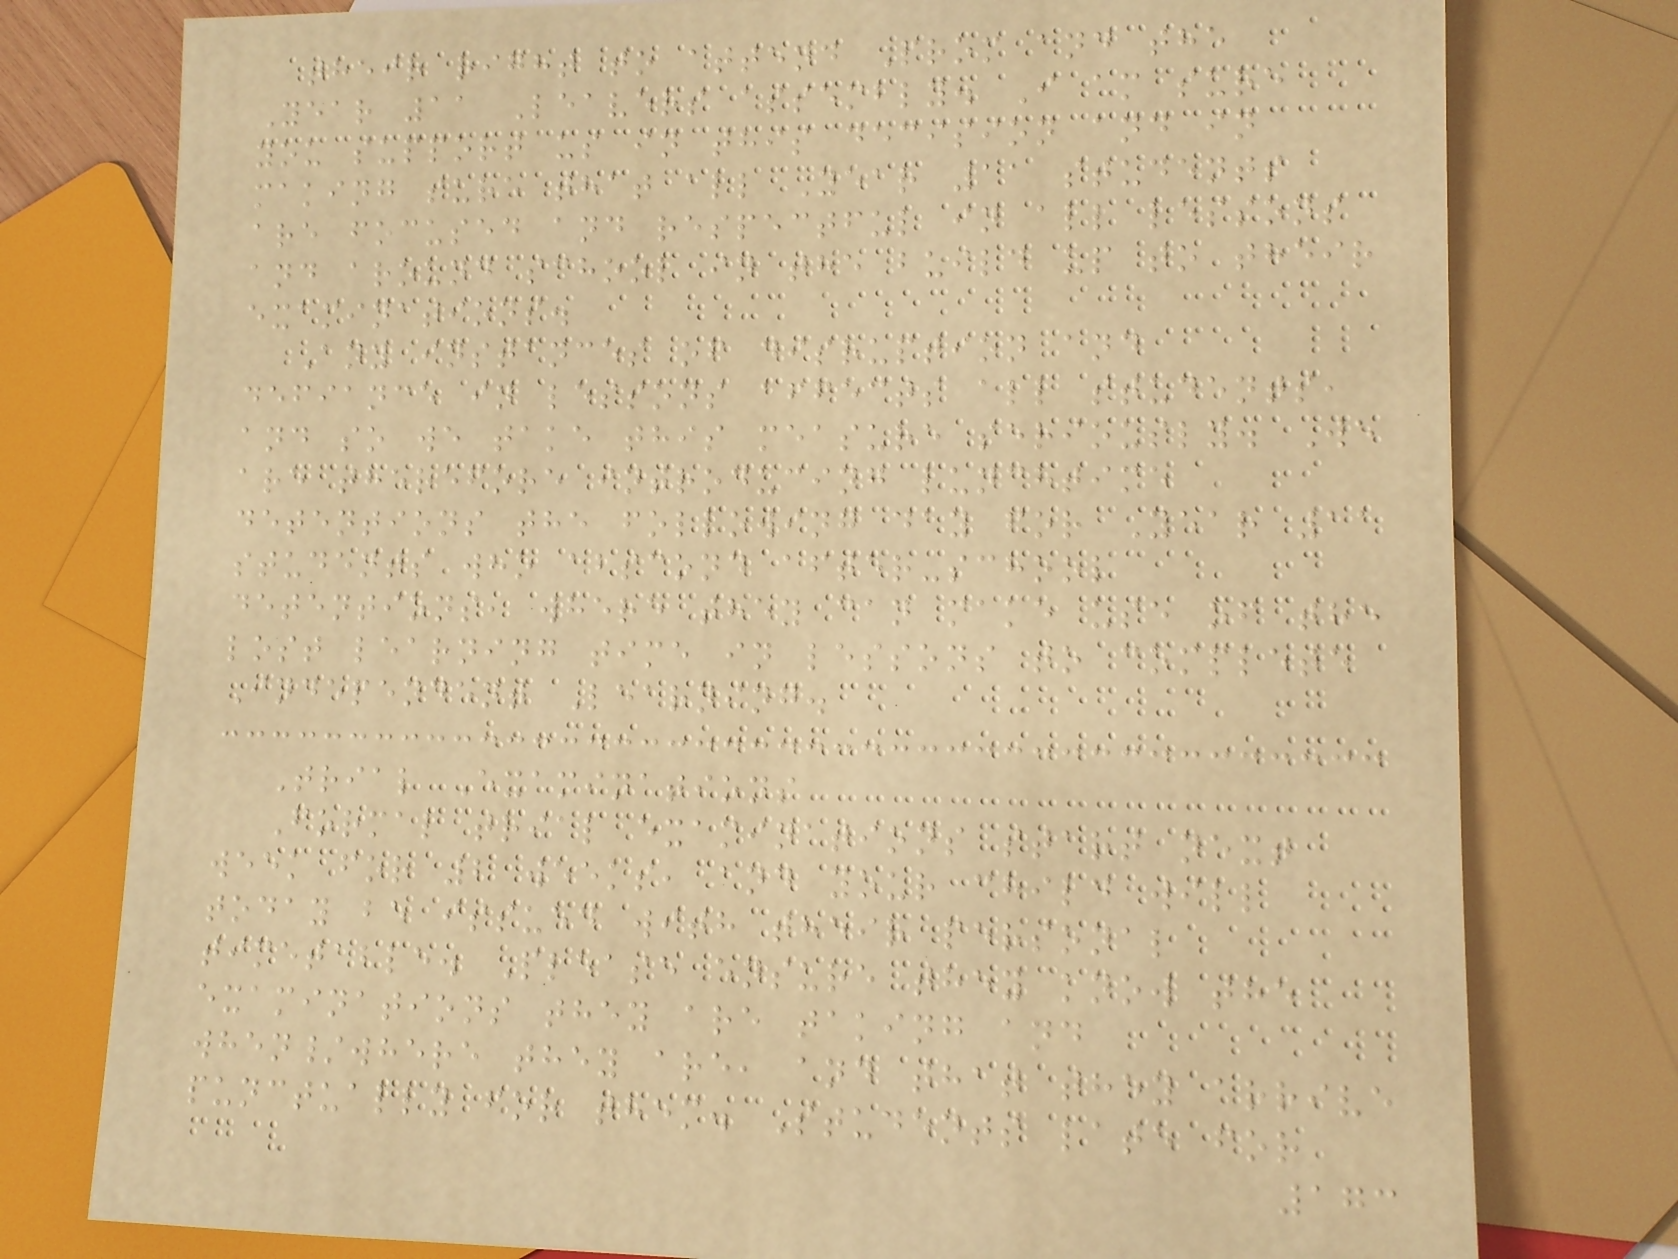their right to attend Prom and the
Year 11 Leavers assembly. I am sure
you support us in this decision and in
making sure that all Year 11 students
are focused and respectful in all lessons
and around school in the build up to their
examinations.
Any instances of disruption and
defiance in lessons affects all students,
and so we take this measure seriously. We
are therefore introducing lunchtime
detentions the following day for Year 11
students who abscond after-school
detentions, where they can make use of the
lost learning time in lessons to complete
Independent Learning.
Trial Examinations
Formal trial examinations start next
week for 2 weeks, and your child will
today be issued with their personal
timetable. Please ensure they know the
examinations they are taking and
when/where they are, and that they arrive
punctually for them. Students late for
173
